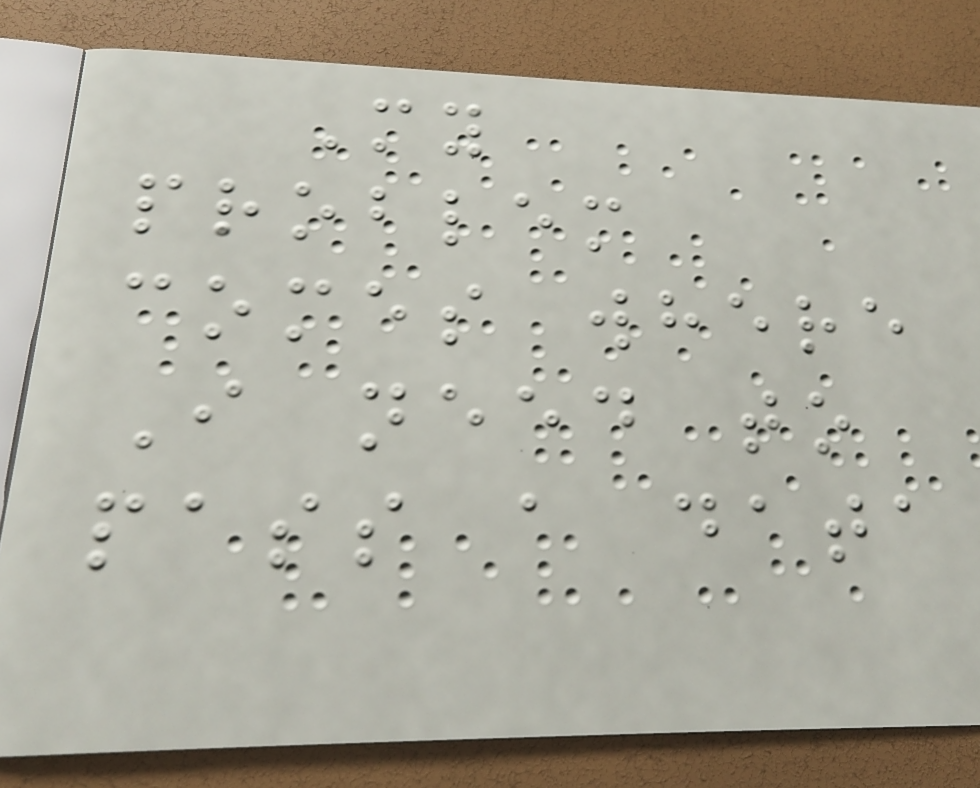My
problem
comes where
I need to
pass a data
